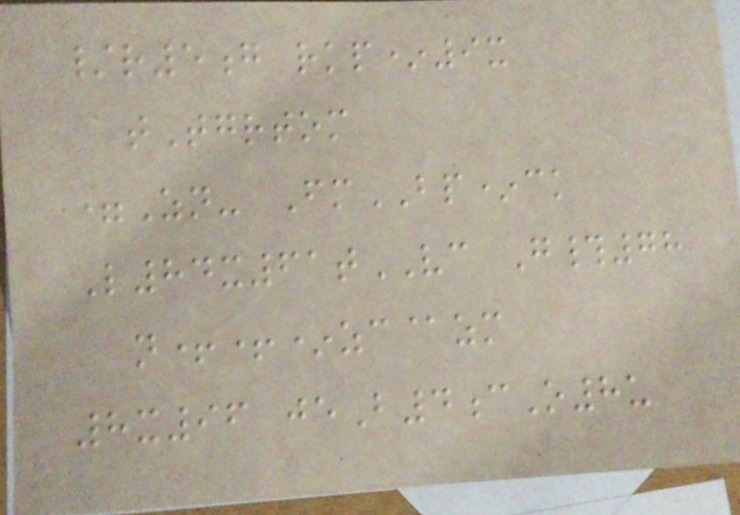/r5g rkp*9x
tTgrtom
=Zn- FmBP*ck
L84x61tVC G#78
n++*zc@zm
8x96 jeB4cO8u
